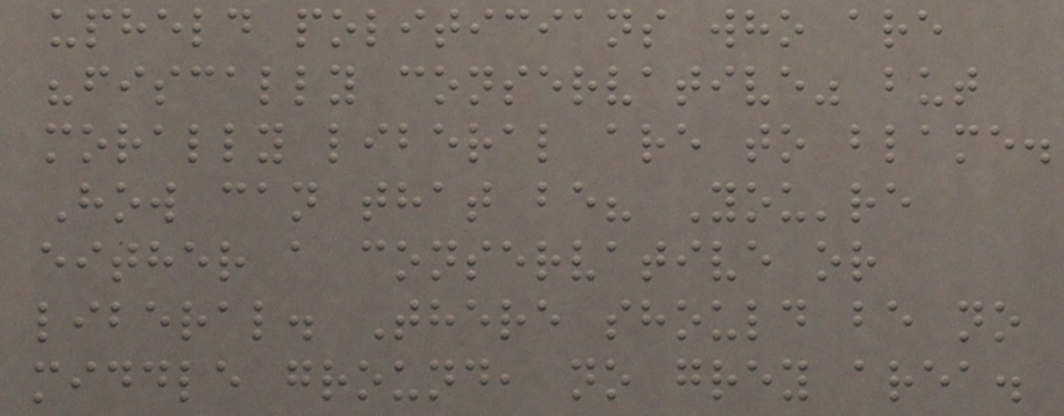upheld politicians who are
"fiscally conservative" but
morally liberal are to blame.
How can that be? You're
either a conservative or
liberal. There should be no
middle ground, no grey area.
